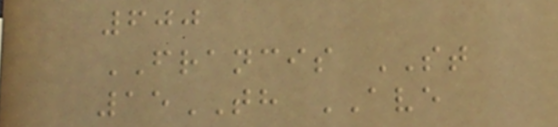600
FRANCIS ST
15TH AVE
